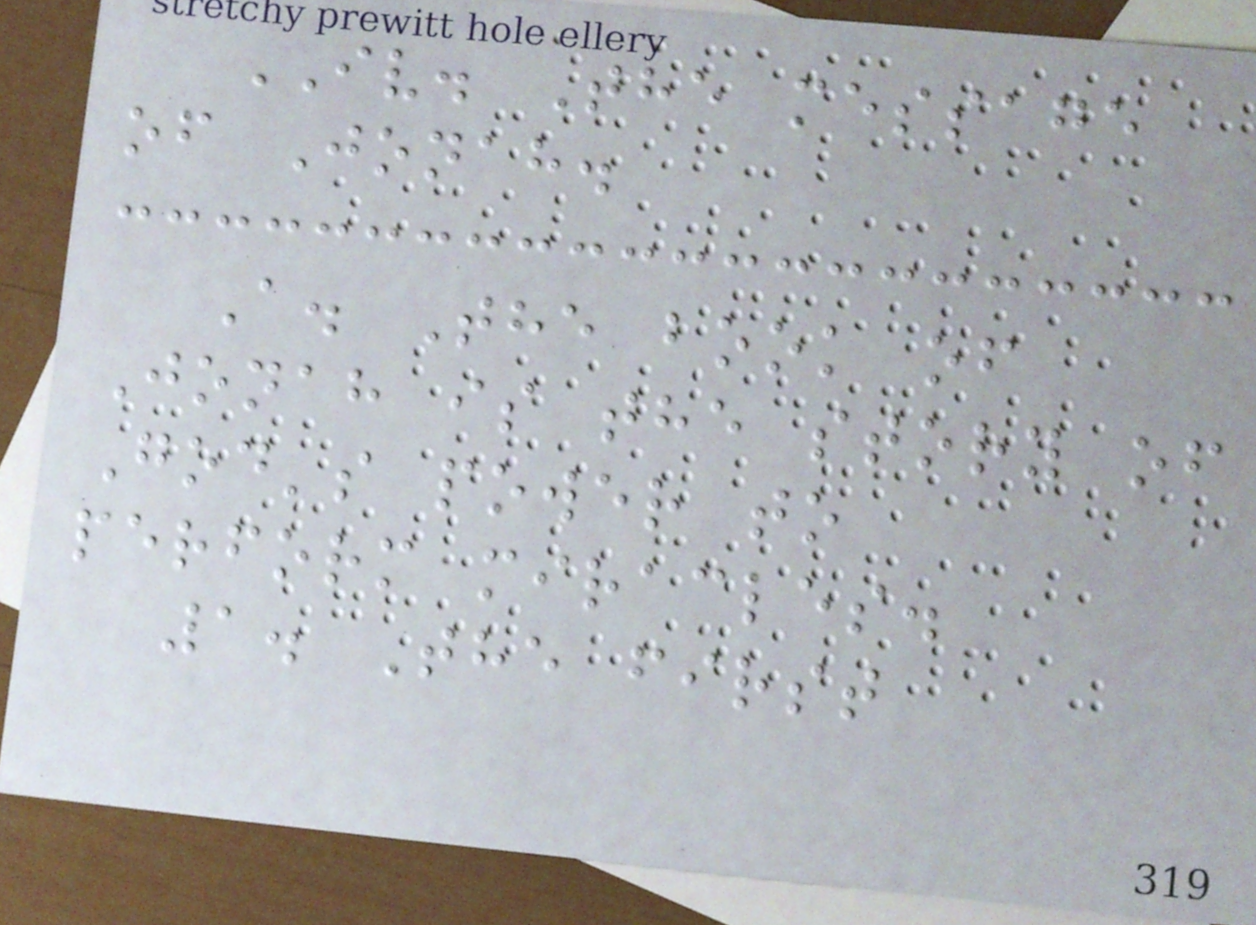IV. The message
of Jonah.
A. The book of
Jonah is the story of
God's power to
perform miracles.
1. The first
